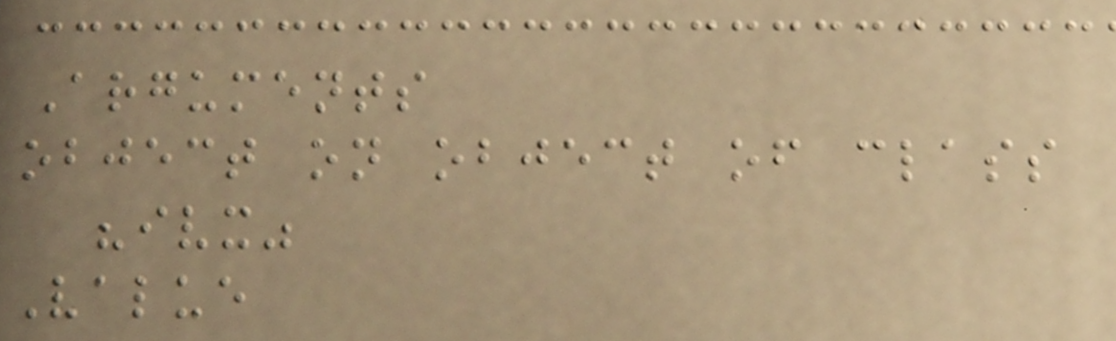Arguments
object on object of class
"ivx"
Value
